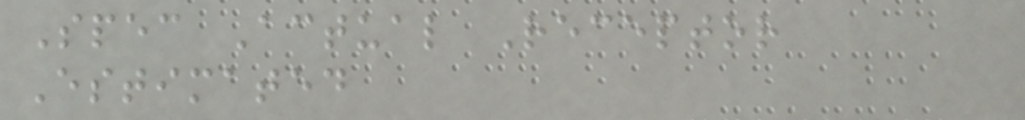Spec Actual Receptor
Estimated
